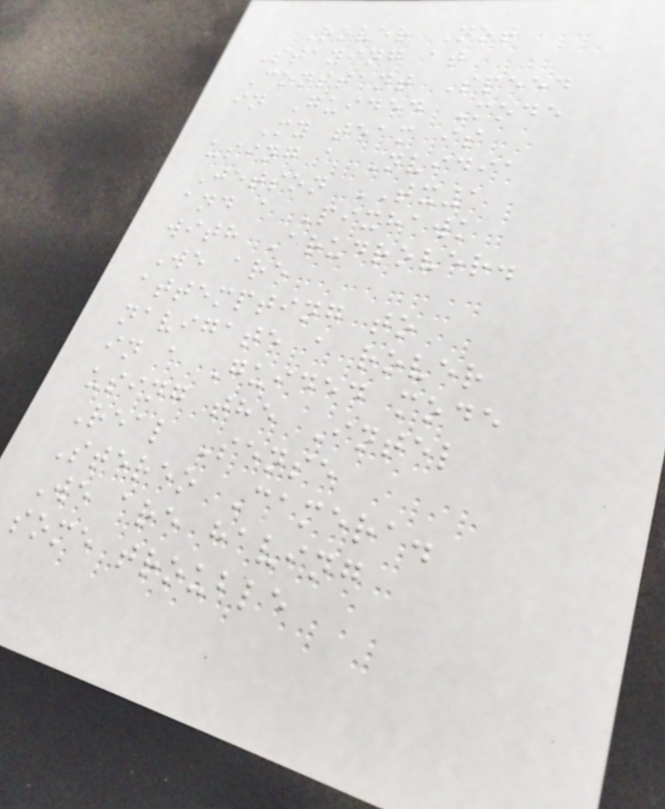Rover Not
Staying at
Constant Speed
in Guided Mode
My team is
using a Nvidia
Jetson TX1
and a Pixhawk
with Arudrover.
We are
attempting to
navigate a rover
in a Guided mode
using the Intel
Real Sense
Stereo Camera.
We are having
some trouble
